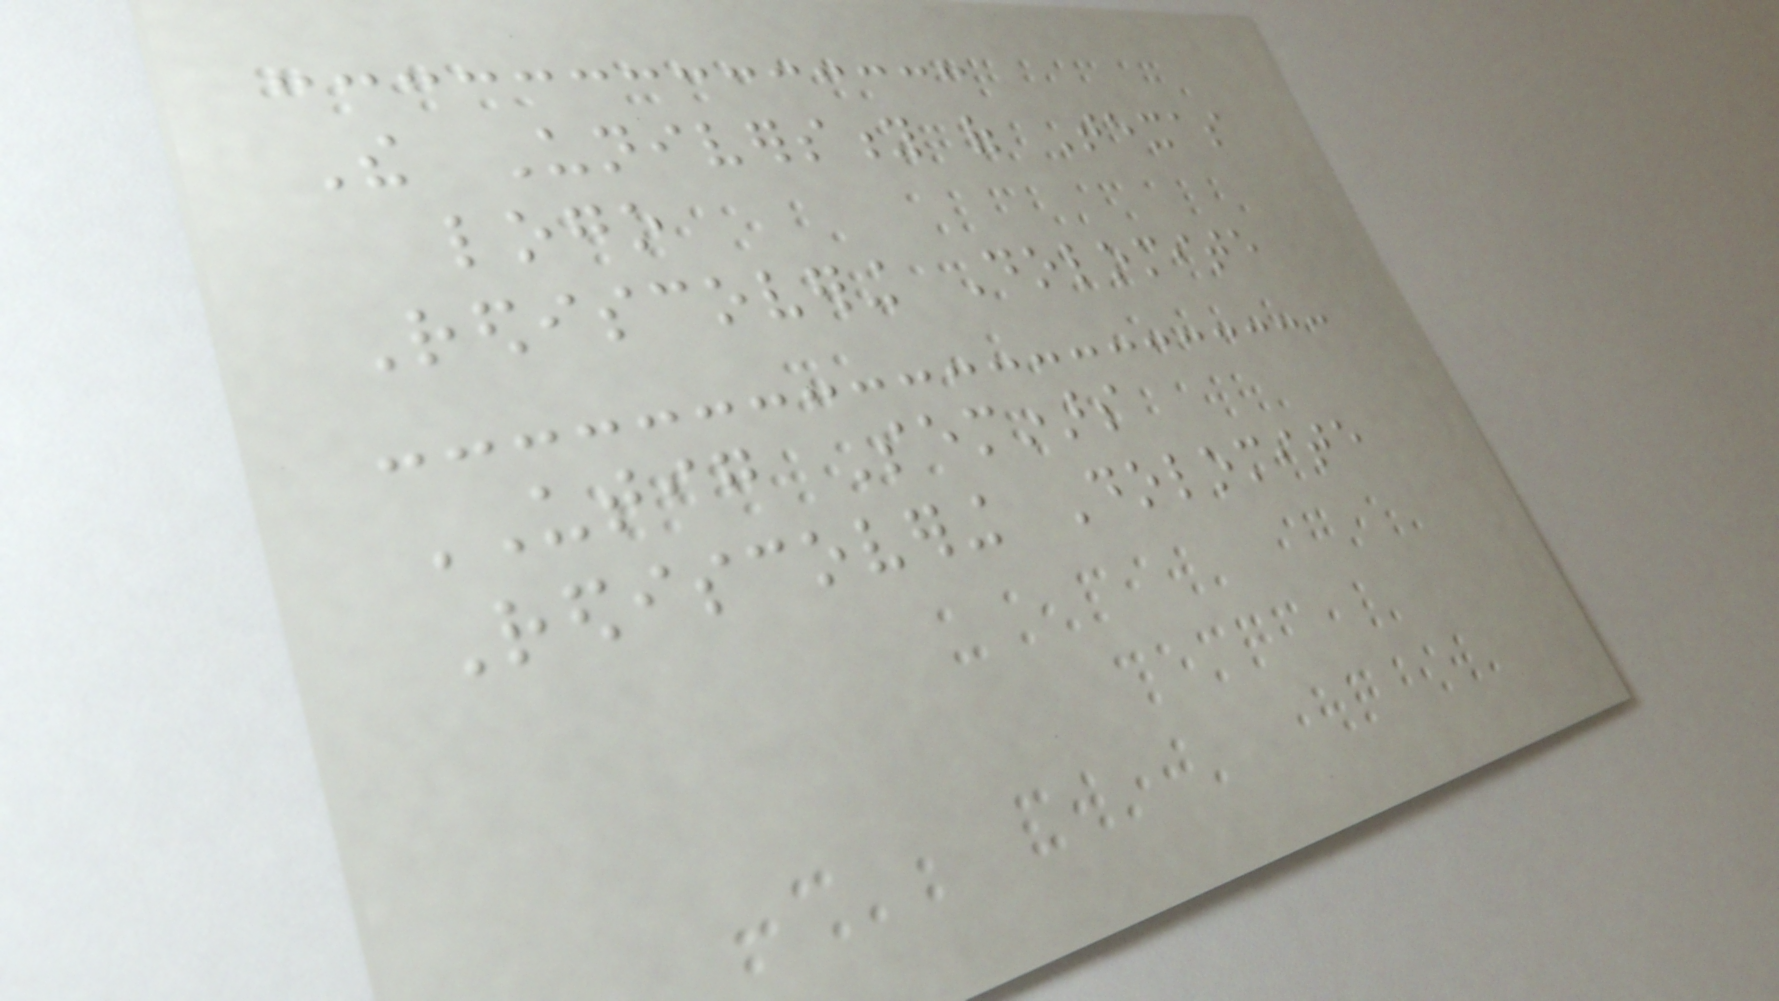The University of Texas
logo
Rediscovering Dolomite
UTIG Seminars
Rediscovering Dolomite
